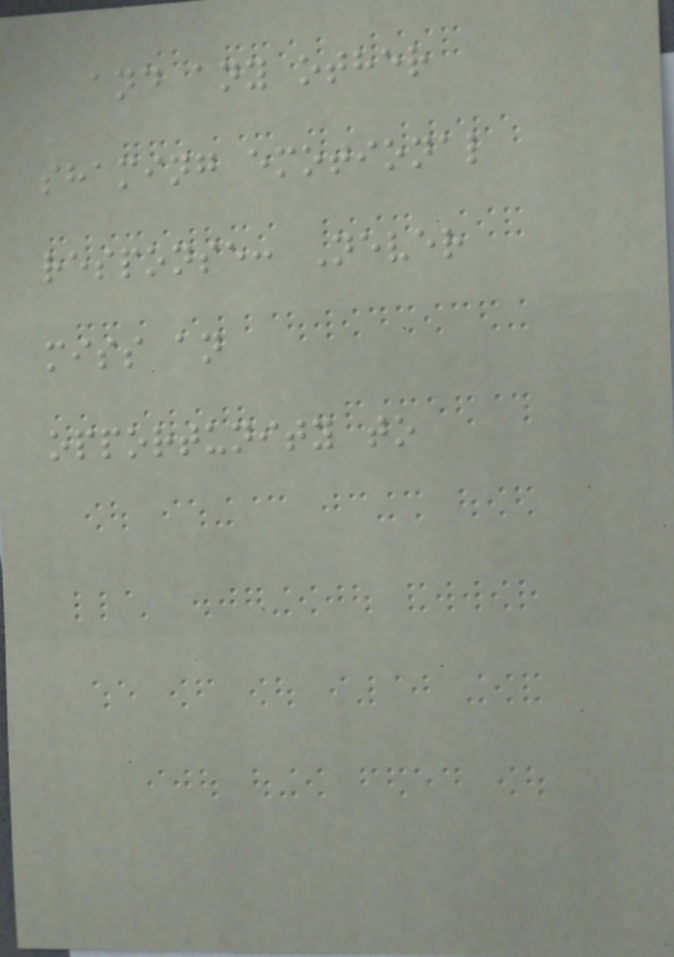and any other
shaming emotional
response: Never
miss an
opportunity to
